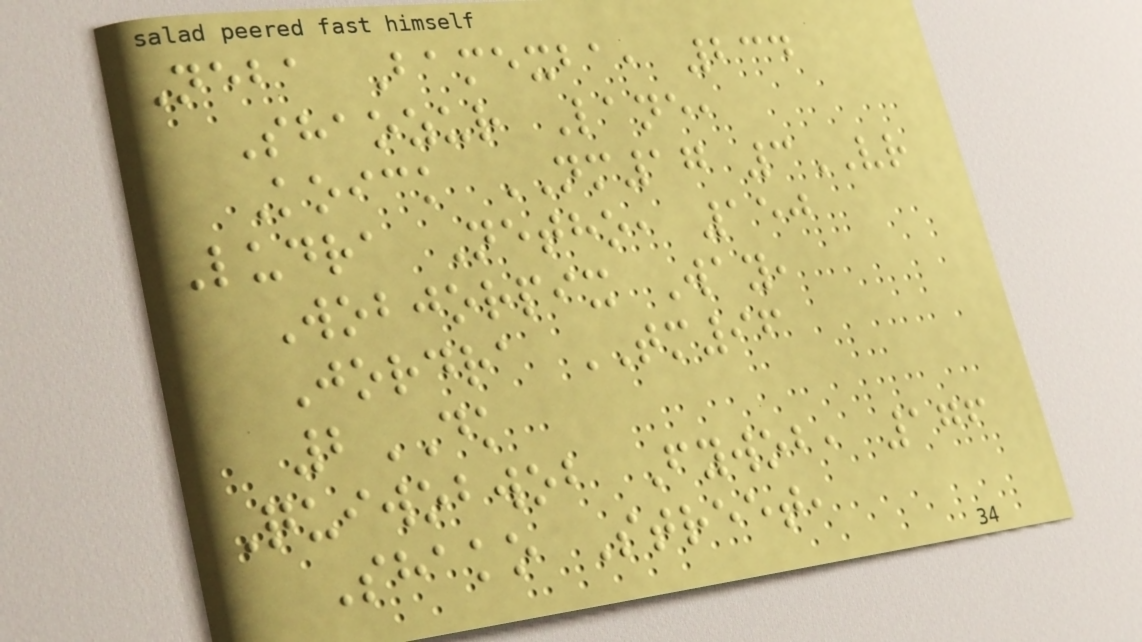Neba Bamexba, 234
Shaozur Lane,
Koick NM17 3VR
Ludra Netho, 150
Wobjorpix Way,
Jordra TM96
2DK
Quiwobwob Fywob, 176
Shako Street,
